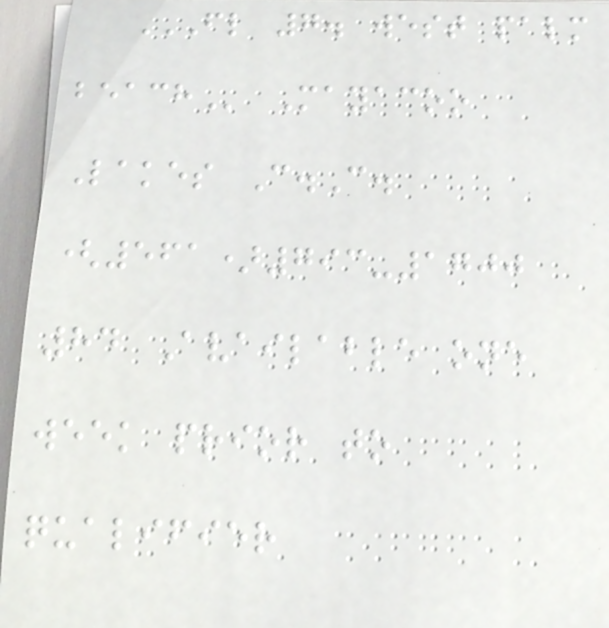FL 7. WEST PALM
BEACH Mayacoo
Lakes C.C.
(561)793-1700
84 Available one
week prior to
qualifier
